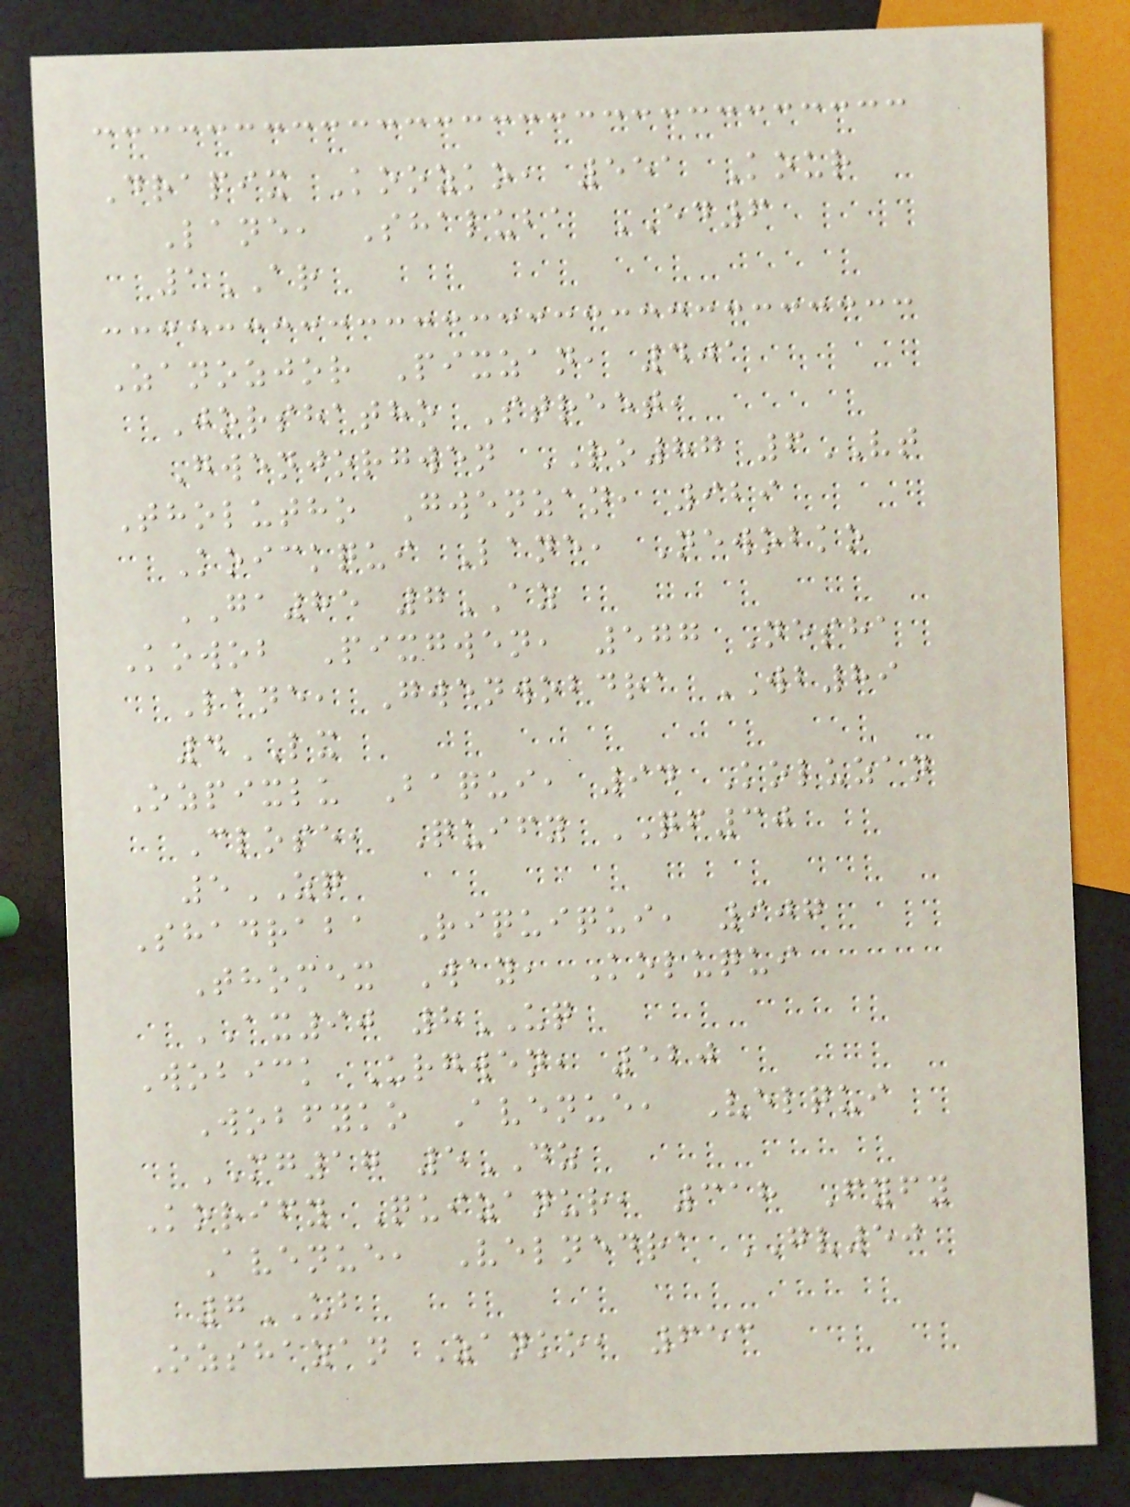Drapix Koozko, 551 Kour
Lane, Shaluba ED6
1AR
Zanozjor Pixzan, 401
Jorshatho Street,
Gwenjorgwen RO87 6VT
Tholutho Gwenzan, 929
Koickqui Lane, Newobko
GA85 7AZ
Kowob Pixgwen, 577 Nesha
Lane, Gwenwobdra WB89
4LX
Ozpixlu Baqui, 94 Koluzan
Close, Quify QF30
5ZQ
Shadraba Riquiqui, 907
Thomex Way, Koluqui
AX90 8UQ
Wobick Urgwen, 520
Wobfyko Avenue, Velqui
MG17 5DZ
Korify Quizanur, 318 Fyfy
Avenue, Velnedra GV50
7UB
Ozshazan Zanko, 653
